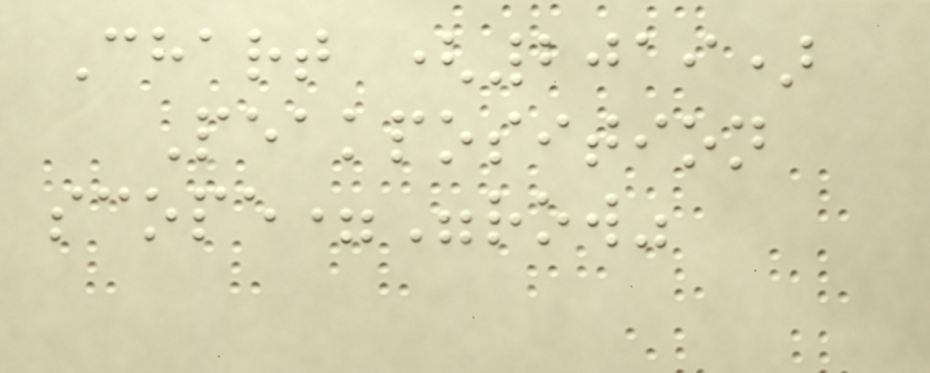Chart (2019)
Peakposition
scope="row"
